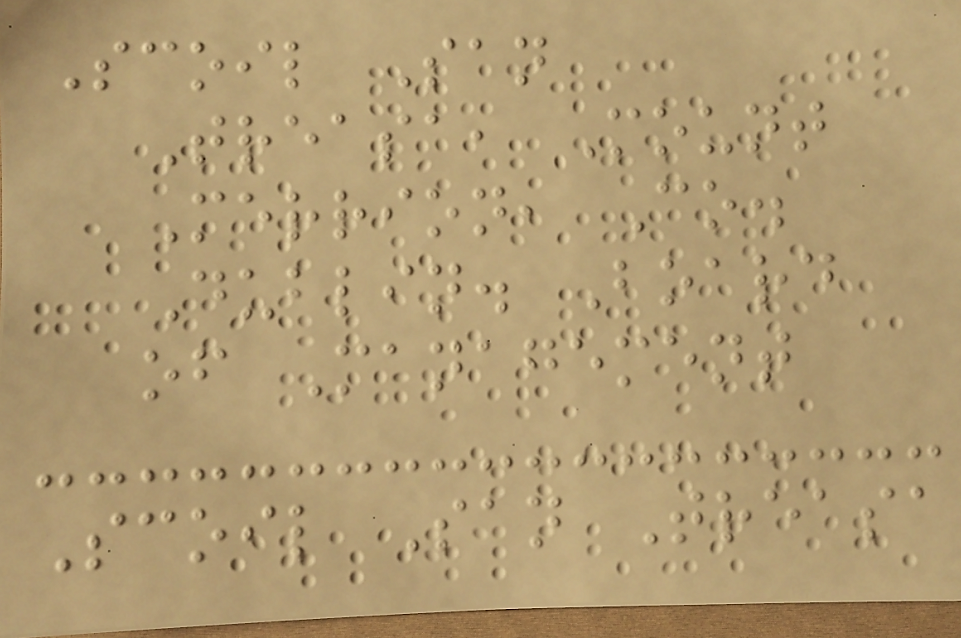Scoil San
Treasa, Mount
Merrion, Co.
Dublin. Board
of Management
Scoil San Treasa
